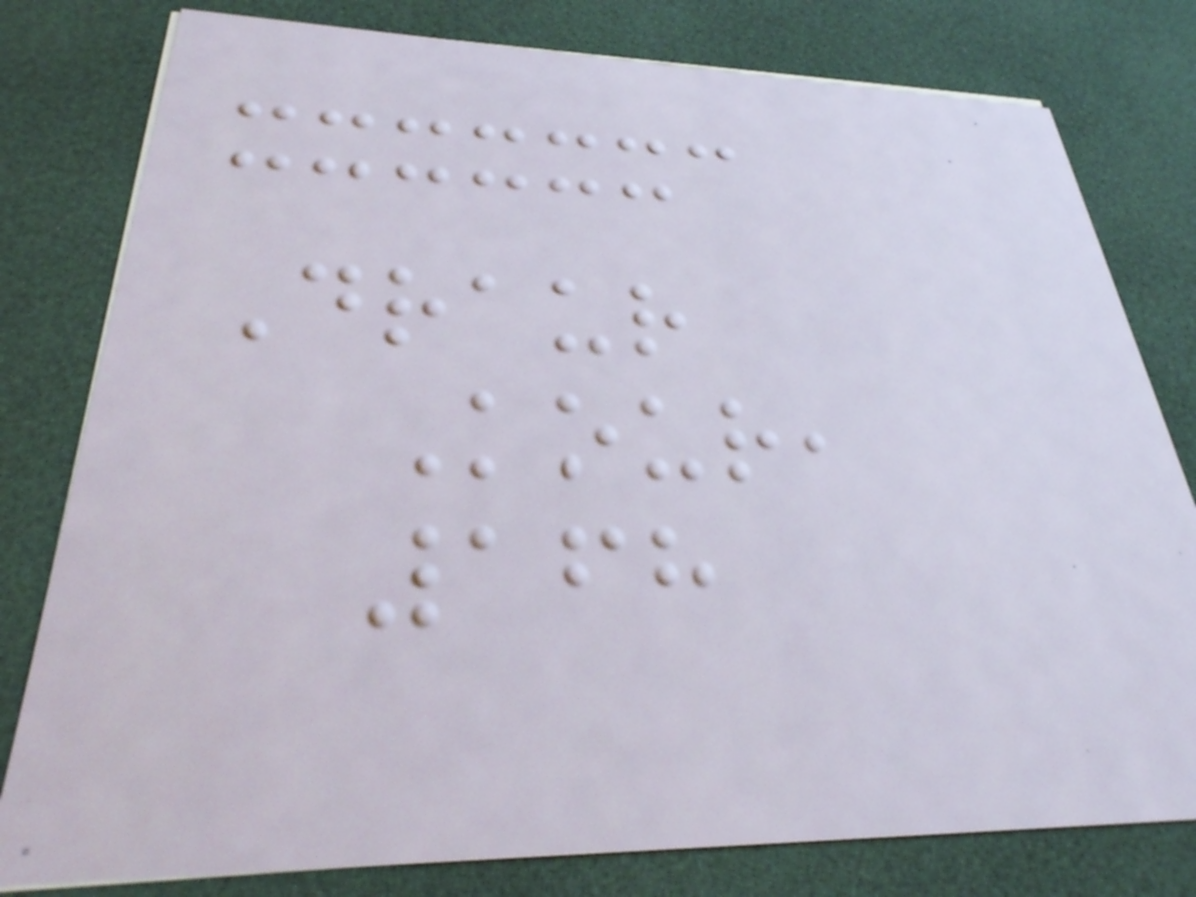Draur
Kour,
168
